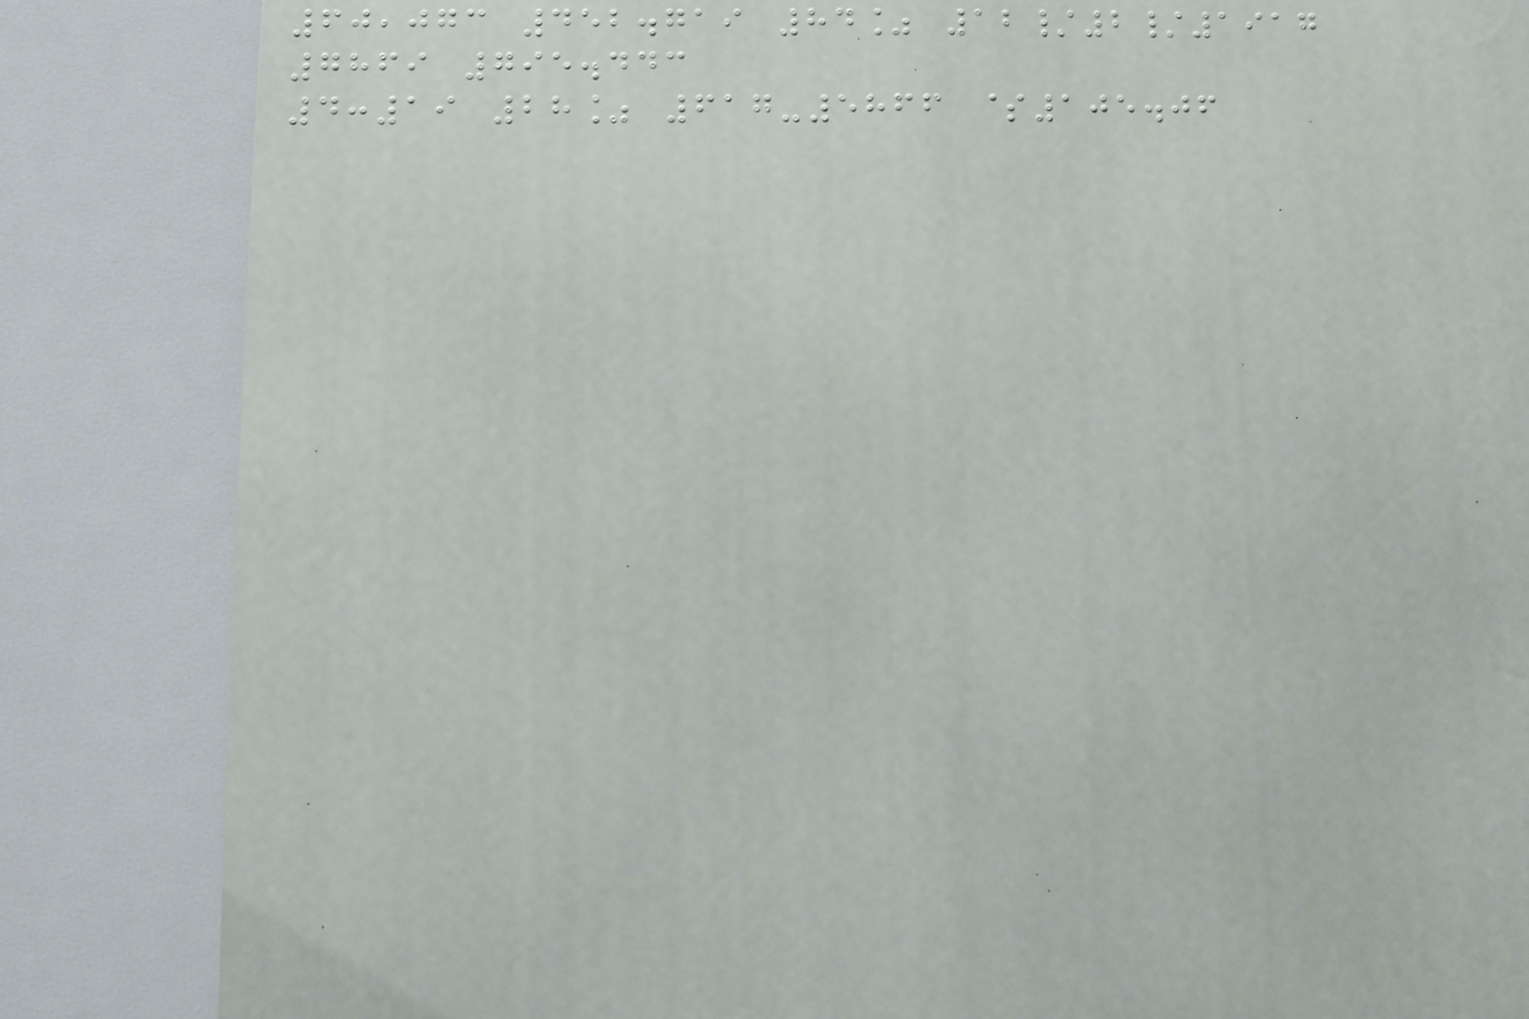60,073 452.719 84% 12/2/1917
7869 795.443
4:19 28% 617-5866 $105.06
